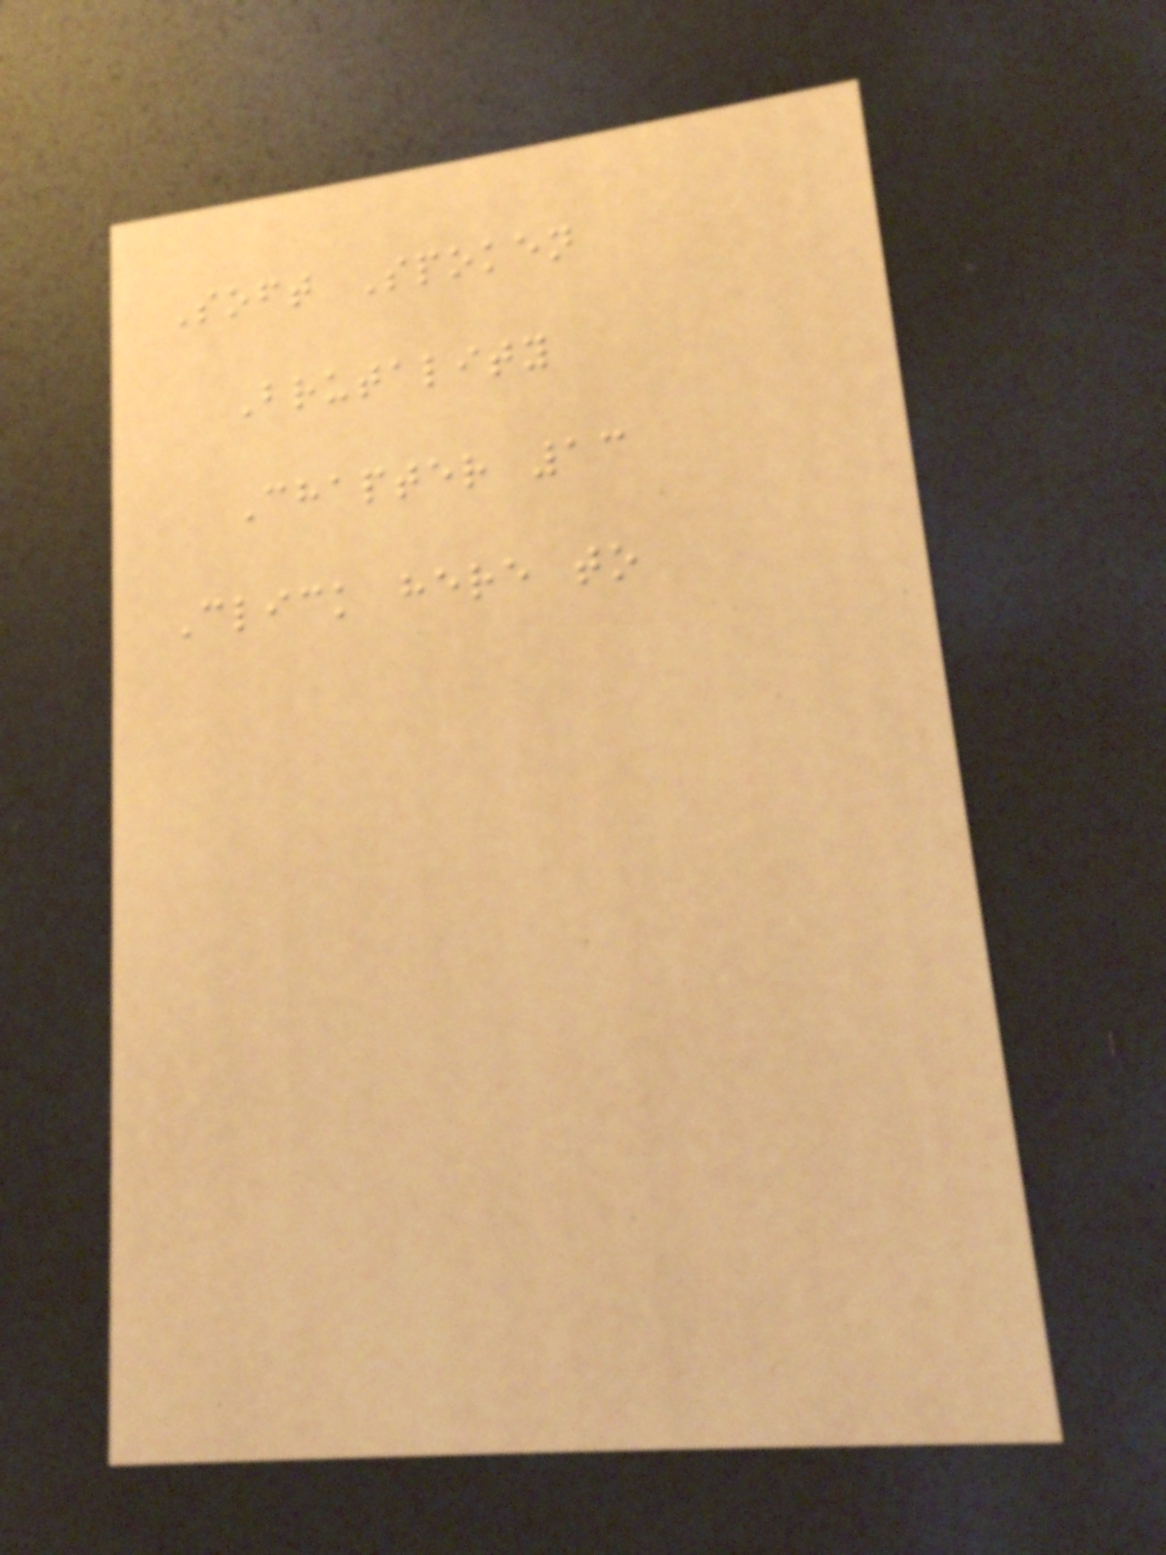Soft Spoken
Brutality
Chapter 13
Click here to
